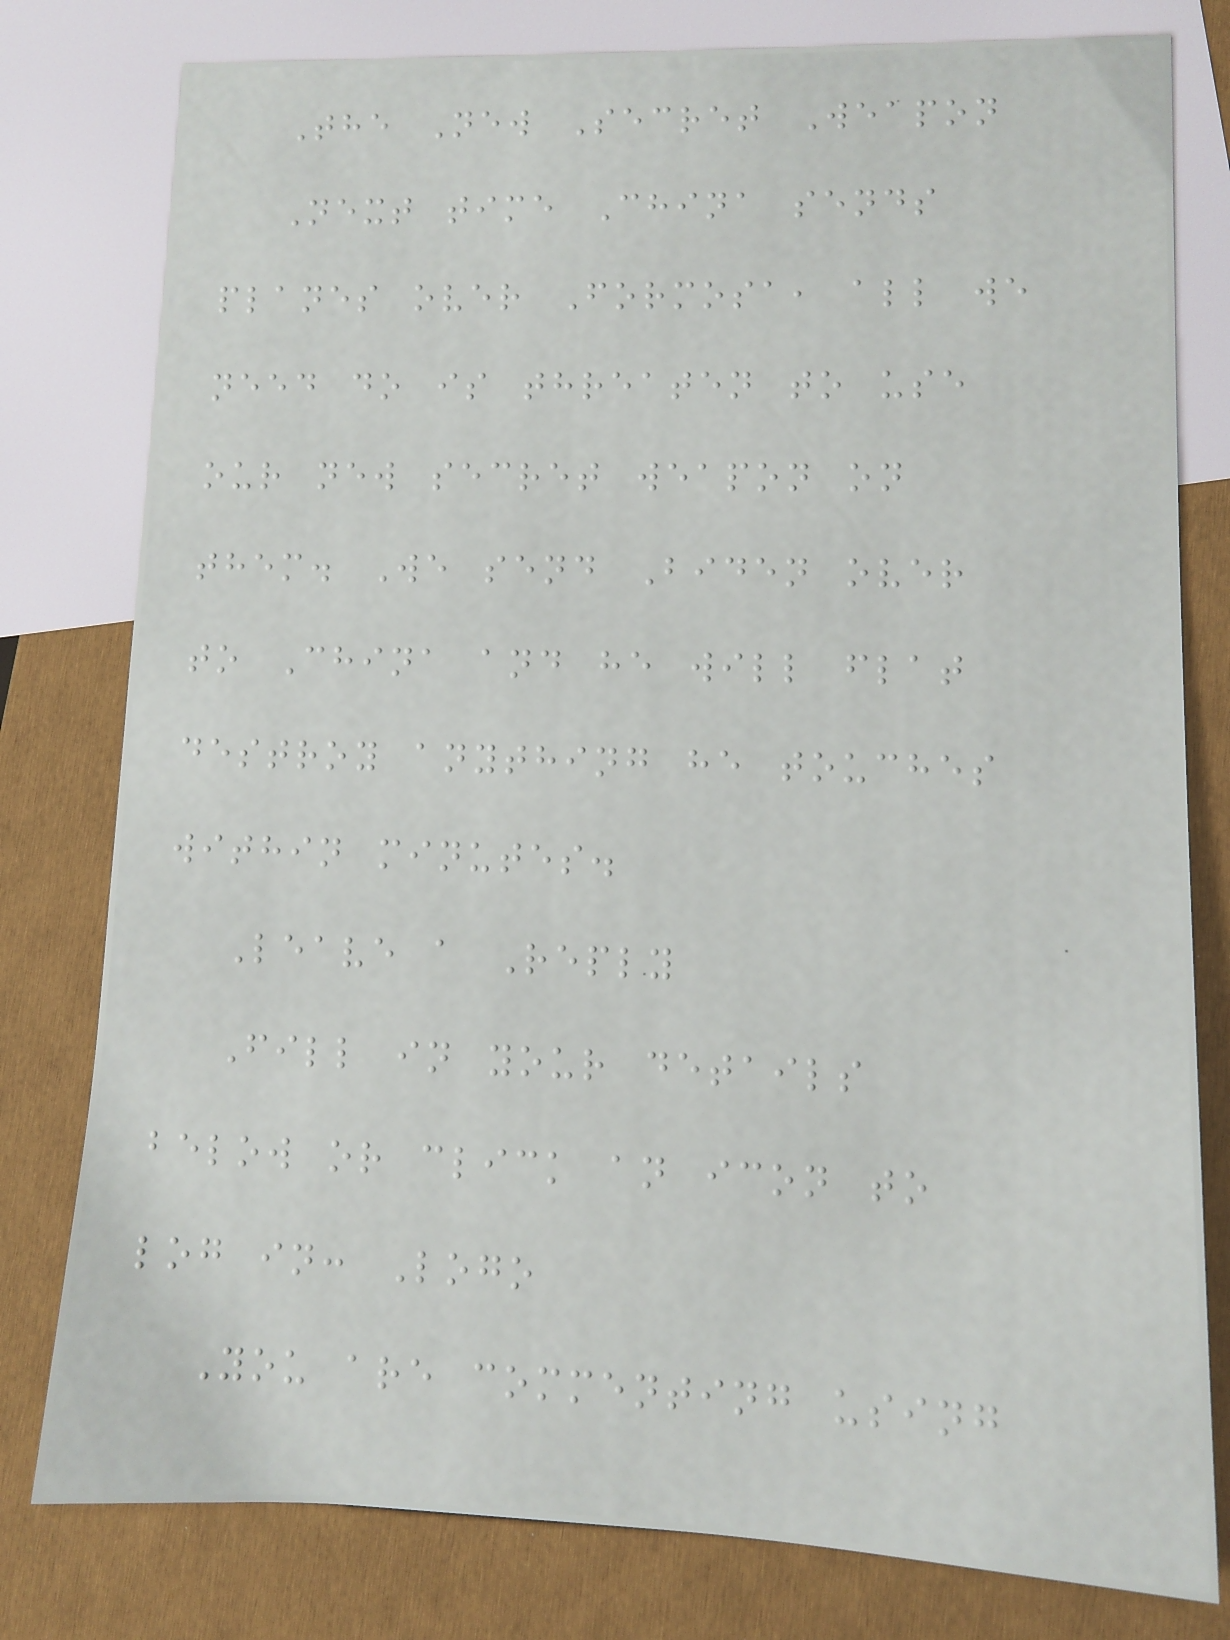The New Secret Weapon
Next time China sends
planes over Formosa, all we
need do is threaten to use
our new secret weapon on
them. We send Biden over
to China and he will flat
destroy anything he touches
within minutes.
Leave a Reply
Fill in your details
below or click an icon to
log in: Logo
You are commenting using
